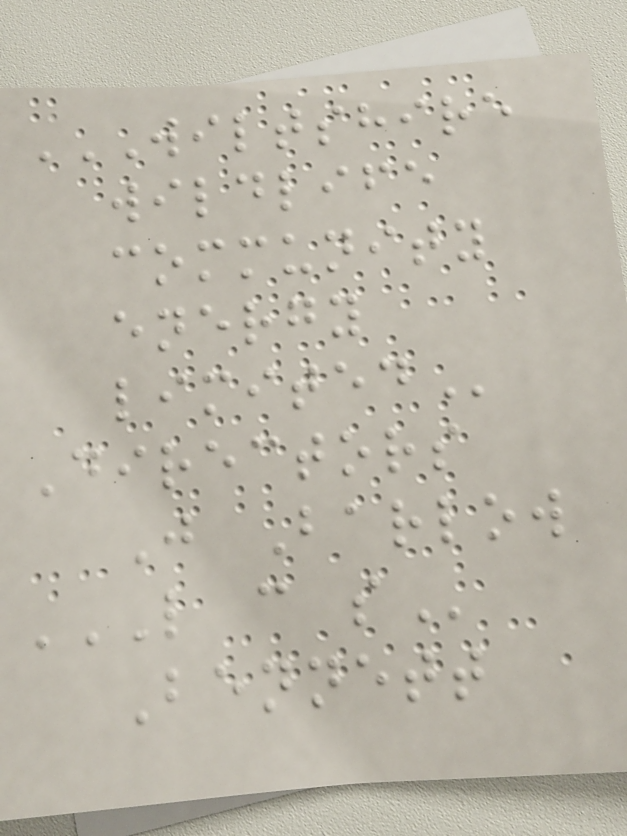WILTSHIRE
WILDLIFE
COMMUNITY
ENERGY
LIMITED
Directors
J Barlow
L C S
Bennett
